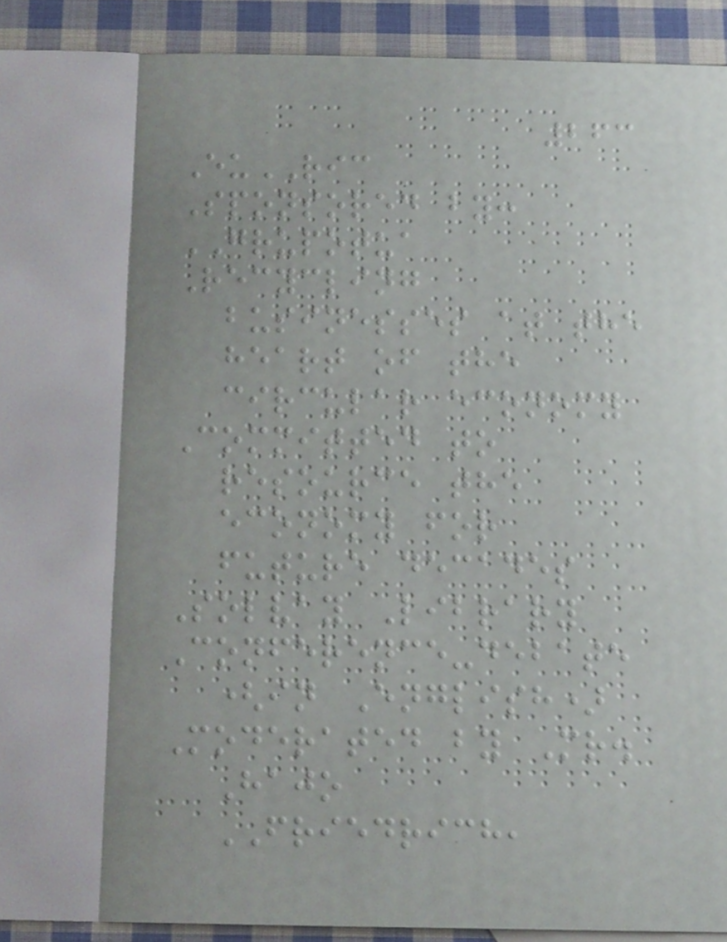263
EuRIC
Sponsored by:
GRUPOTUA
Recycling
businesses at the
heart of the
circular economy
Committed to
resource the
economy for
future decades
Solvay Library
Conference-debate
(in English)
Moderated by Mr.
Hajo
FRIEDRICH,
